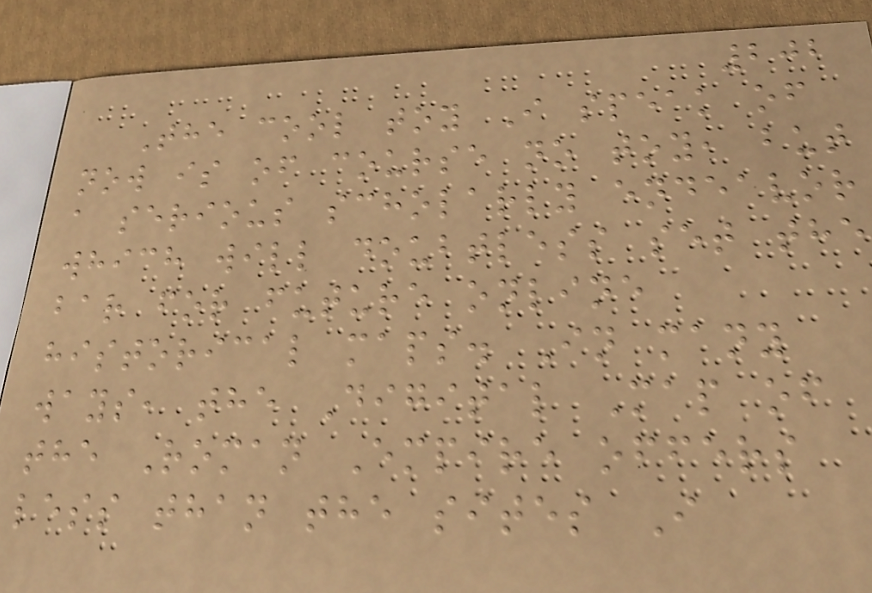202
The cool toy I speak of
now is of course no toy, but
a serious scholarly endeavor
which will doubtless set the
bar for future online
historical maps. In many
ways, the Digital Map of
the Roman Empire offers
less than the sites I
